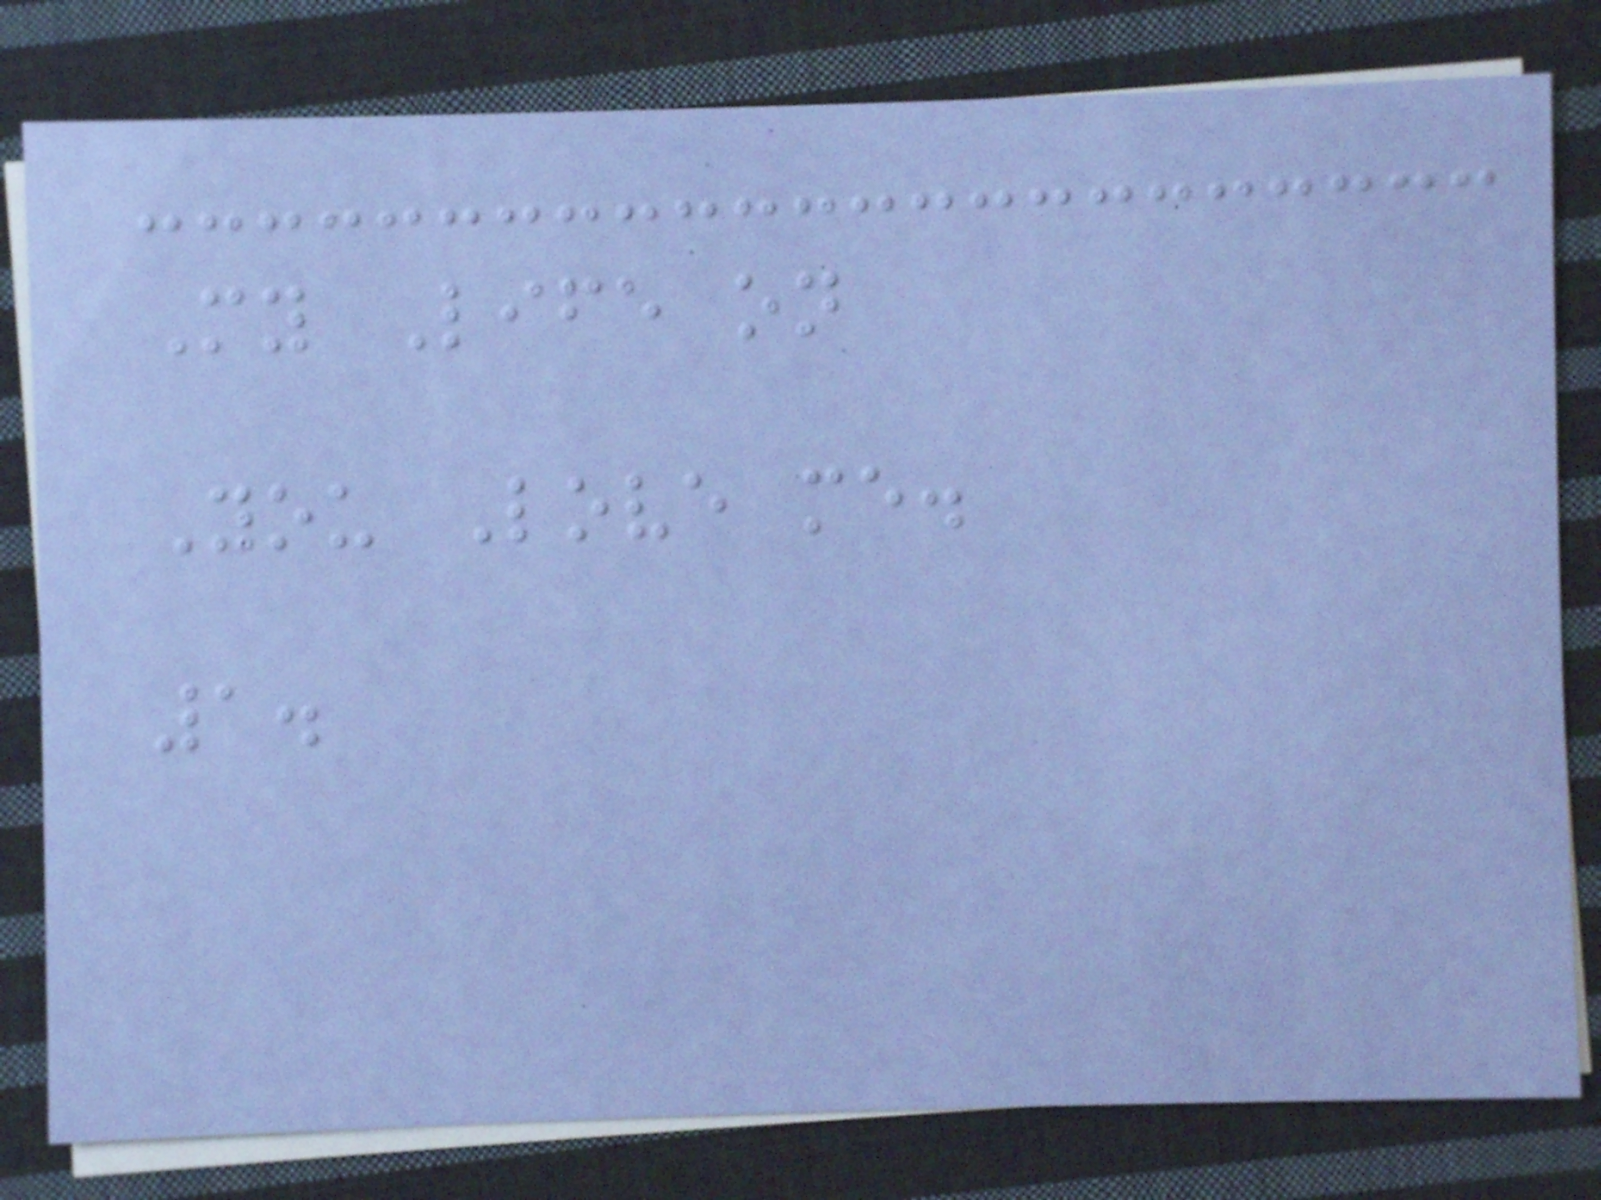My Life on
You Love me.
1.
